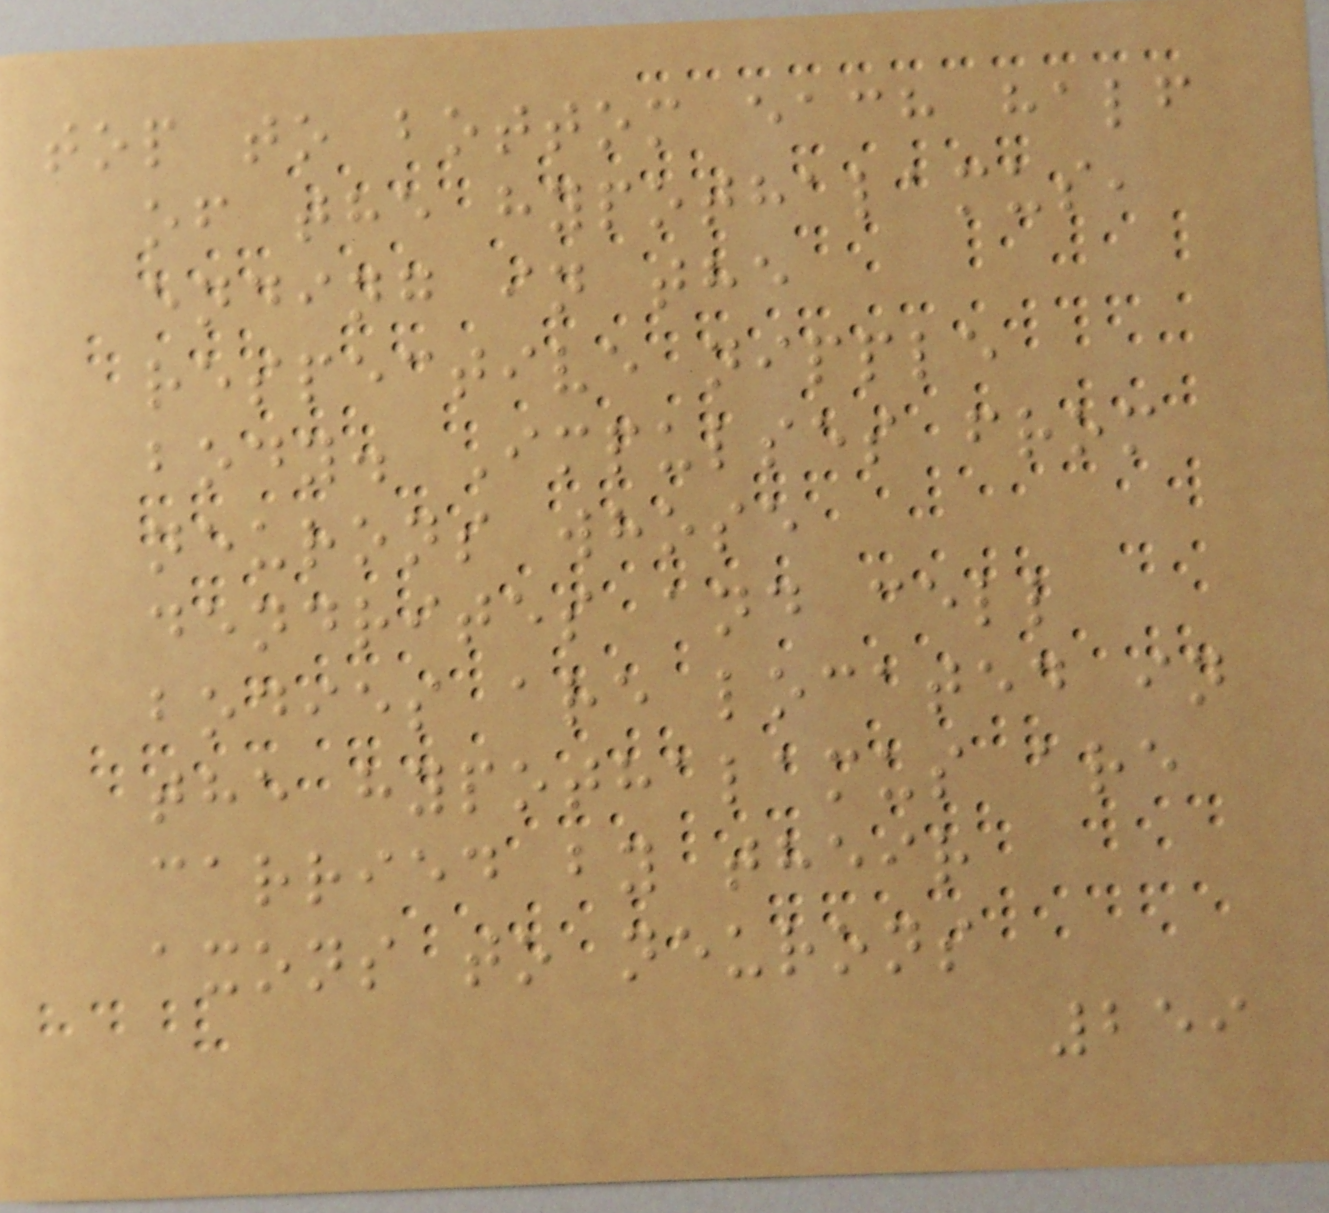top to bottom each half
of the hypothalamus,
ending in the
respective nipple
body. Impulses from
neurons whose
dendrites and cell
bodies are located in
the hypothalamus are
carried by their
axons to neurons
259
